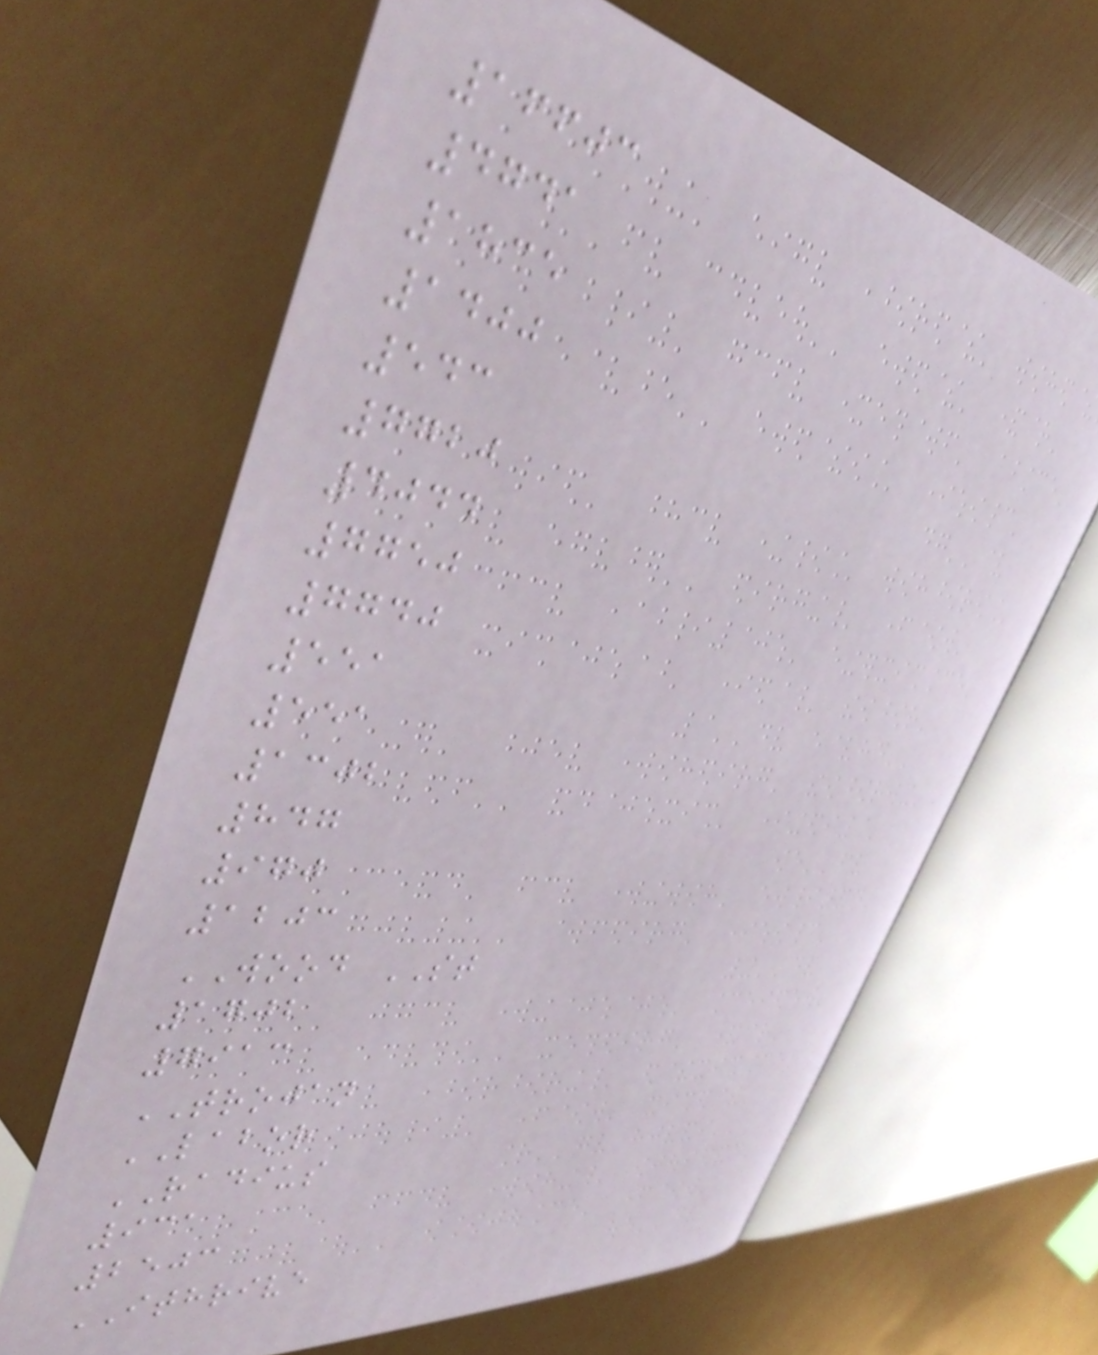16603
4741
1835
1400
543
7720
4044
7750
7740
551
551
1302
847
970
1203
WOOD ST
1702
7913
TROJAN
LABOR
RADIUS
931
2503
ITHRIVE
